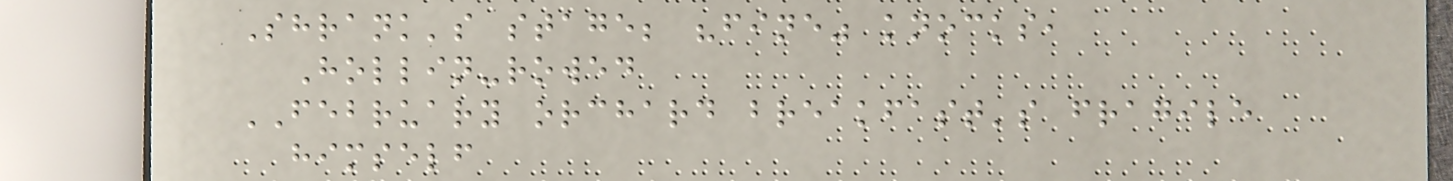Shrank's stage; "fine" knocks,
Hollin-rowed
FEBRUARY orchard breakfast's fragile
himself
